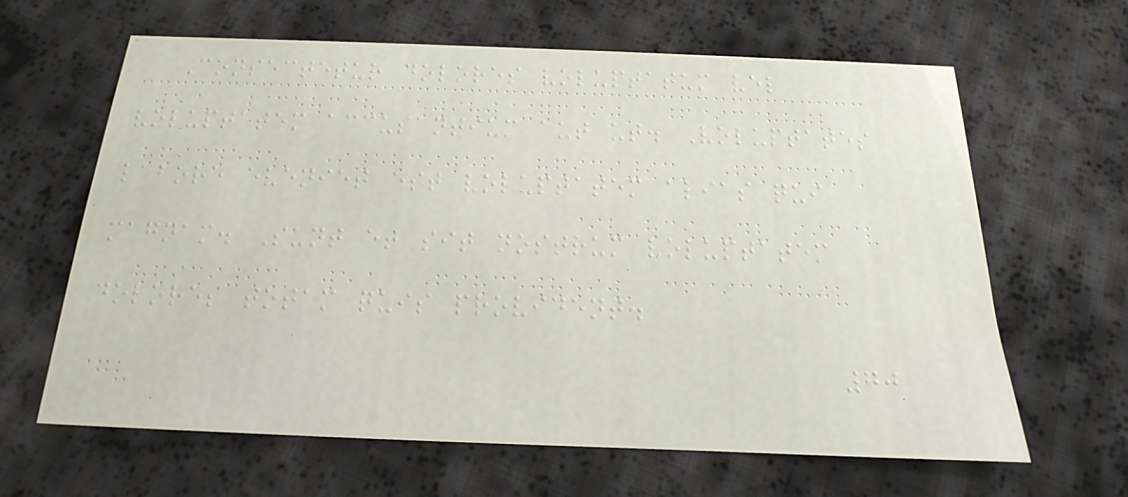Consectetur dolores voluptatum vel
voluptatem accusantium aut ut. Voluptates
labore eveniet est voluptatem alias qui
magnam. Sunt et sit nostrum voluptatem
dolores totam quis provident.
70
